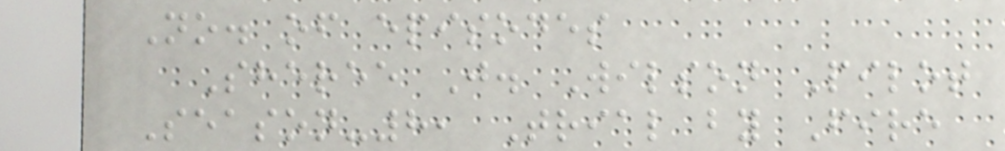No. of episodes
Sheree J. Wilson Pilot
Season-8, Trial by Fire
